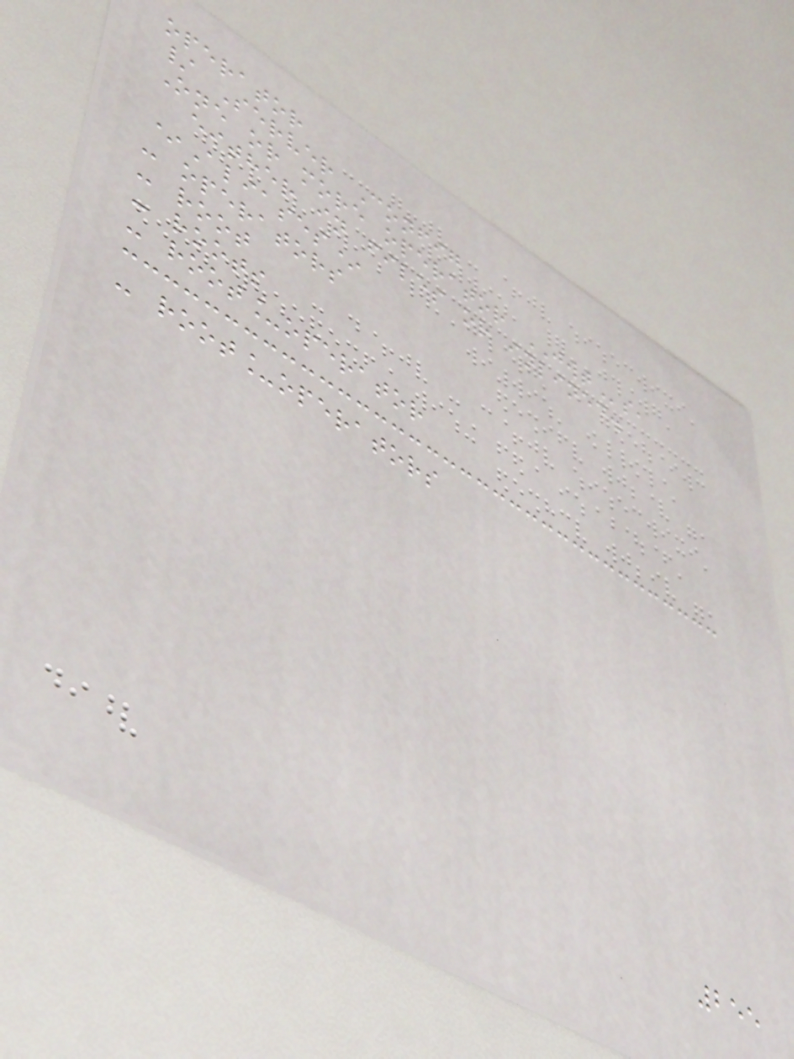operator
/ Server Config
One or more operator JWTs,
either in files or inlined.
*Aliases*
- operators
- root
- roots
- root_operator
- root_operators
255
